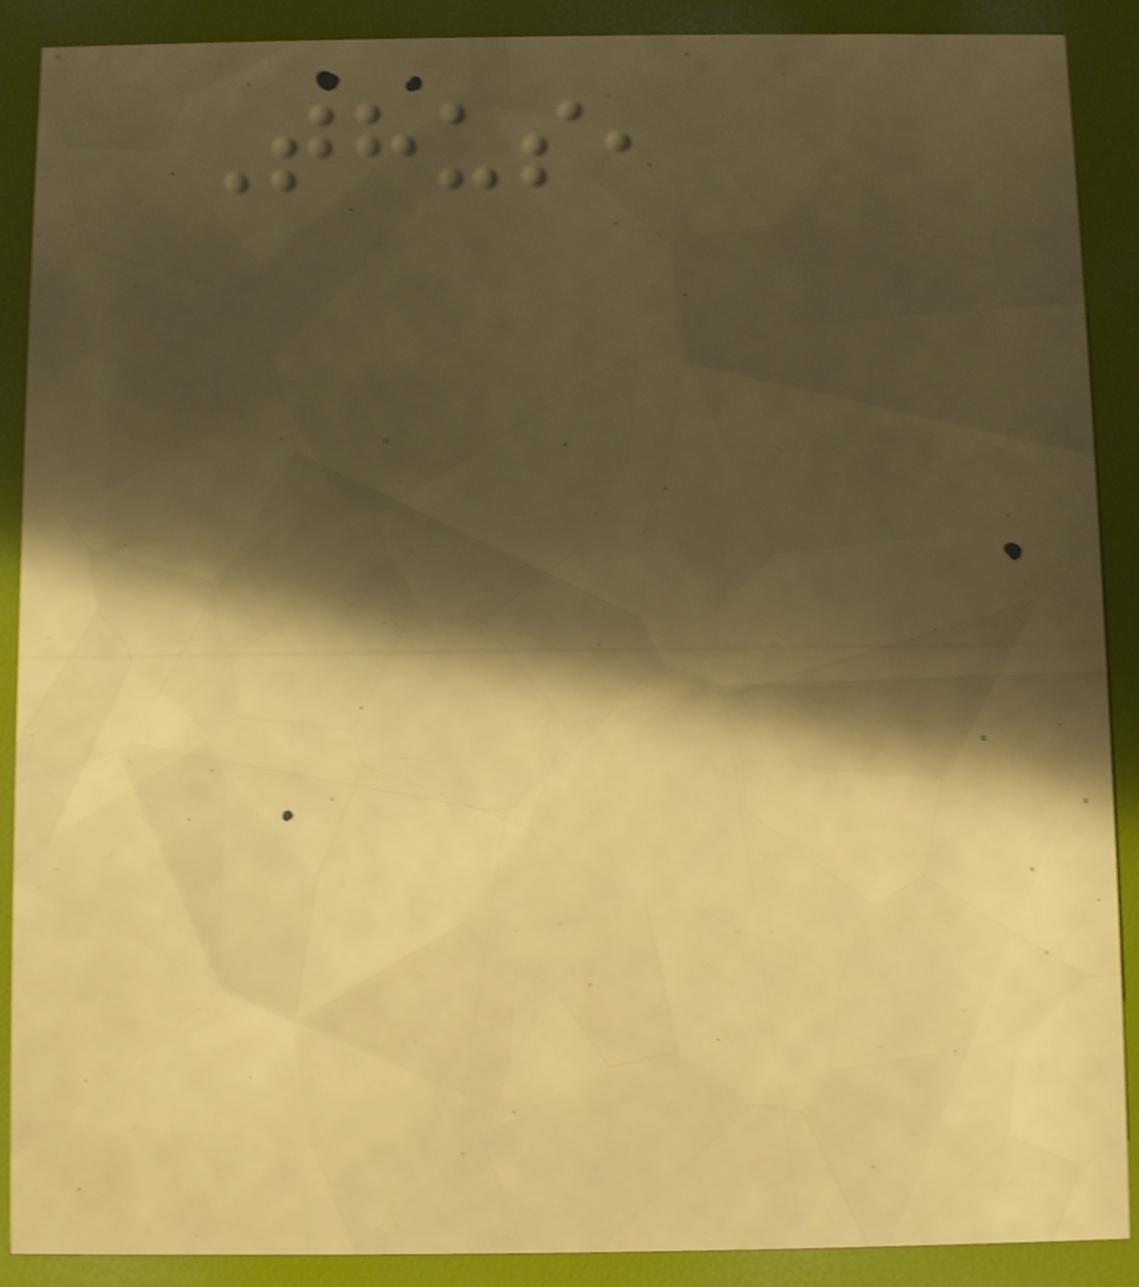Thus,
